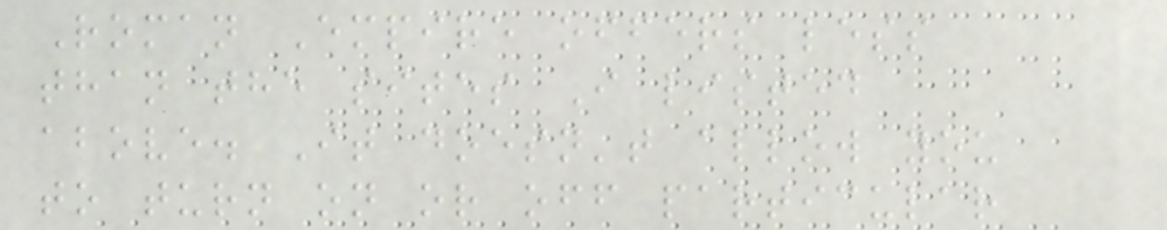Roman Empire offers less
than the sites I listed
above. It doesn't allow you
to turn on or off particular
